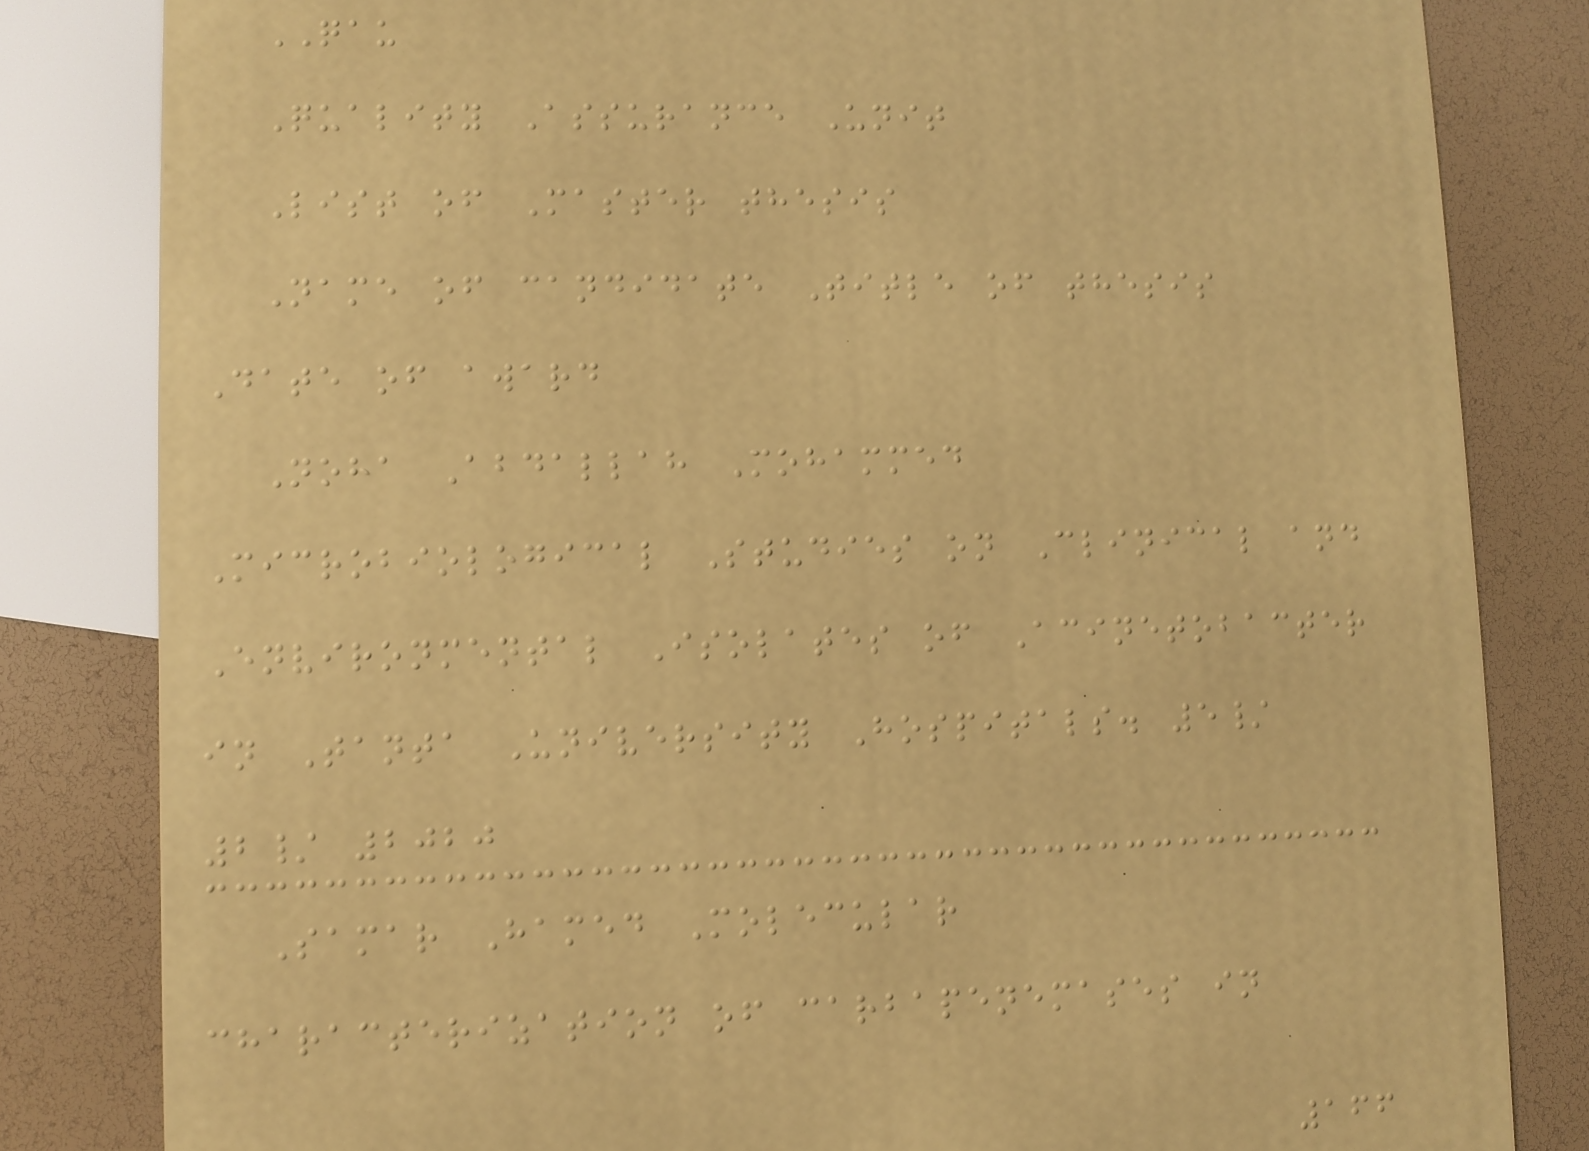QAU
Quality Assurance Unit
List of Master thesis
Name of candidate Title of thesis
Date of award
Noha Abdallah Mohammed
Microbiological Studies on Clinical and
Environmental Isolates of Acinetobacter
in Tanta University Hospitals. 5/
2/ 2020
Samar Hamed Molecular
characterization of carbapenemases in
166
